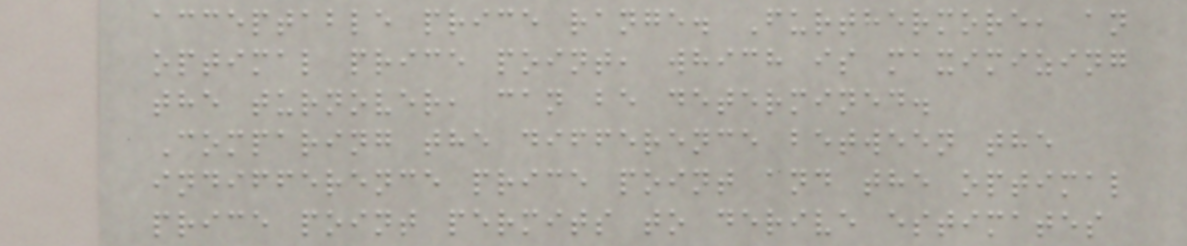acceptable price range. Furthermore, an
optimal price point, which is maximizing
the turnover, can be determined.
Comparing the difference between the
indifference price point and the optimal
price point permits to derive estimates
